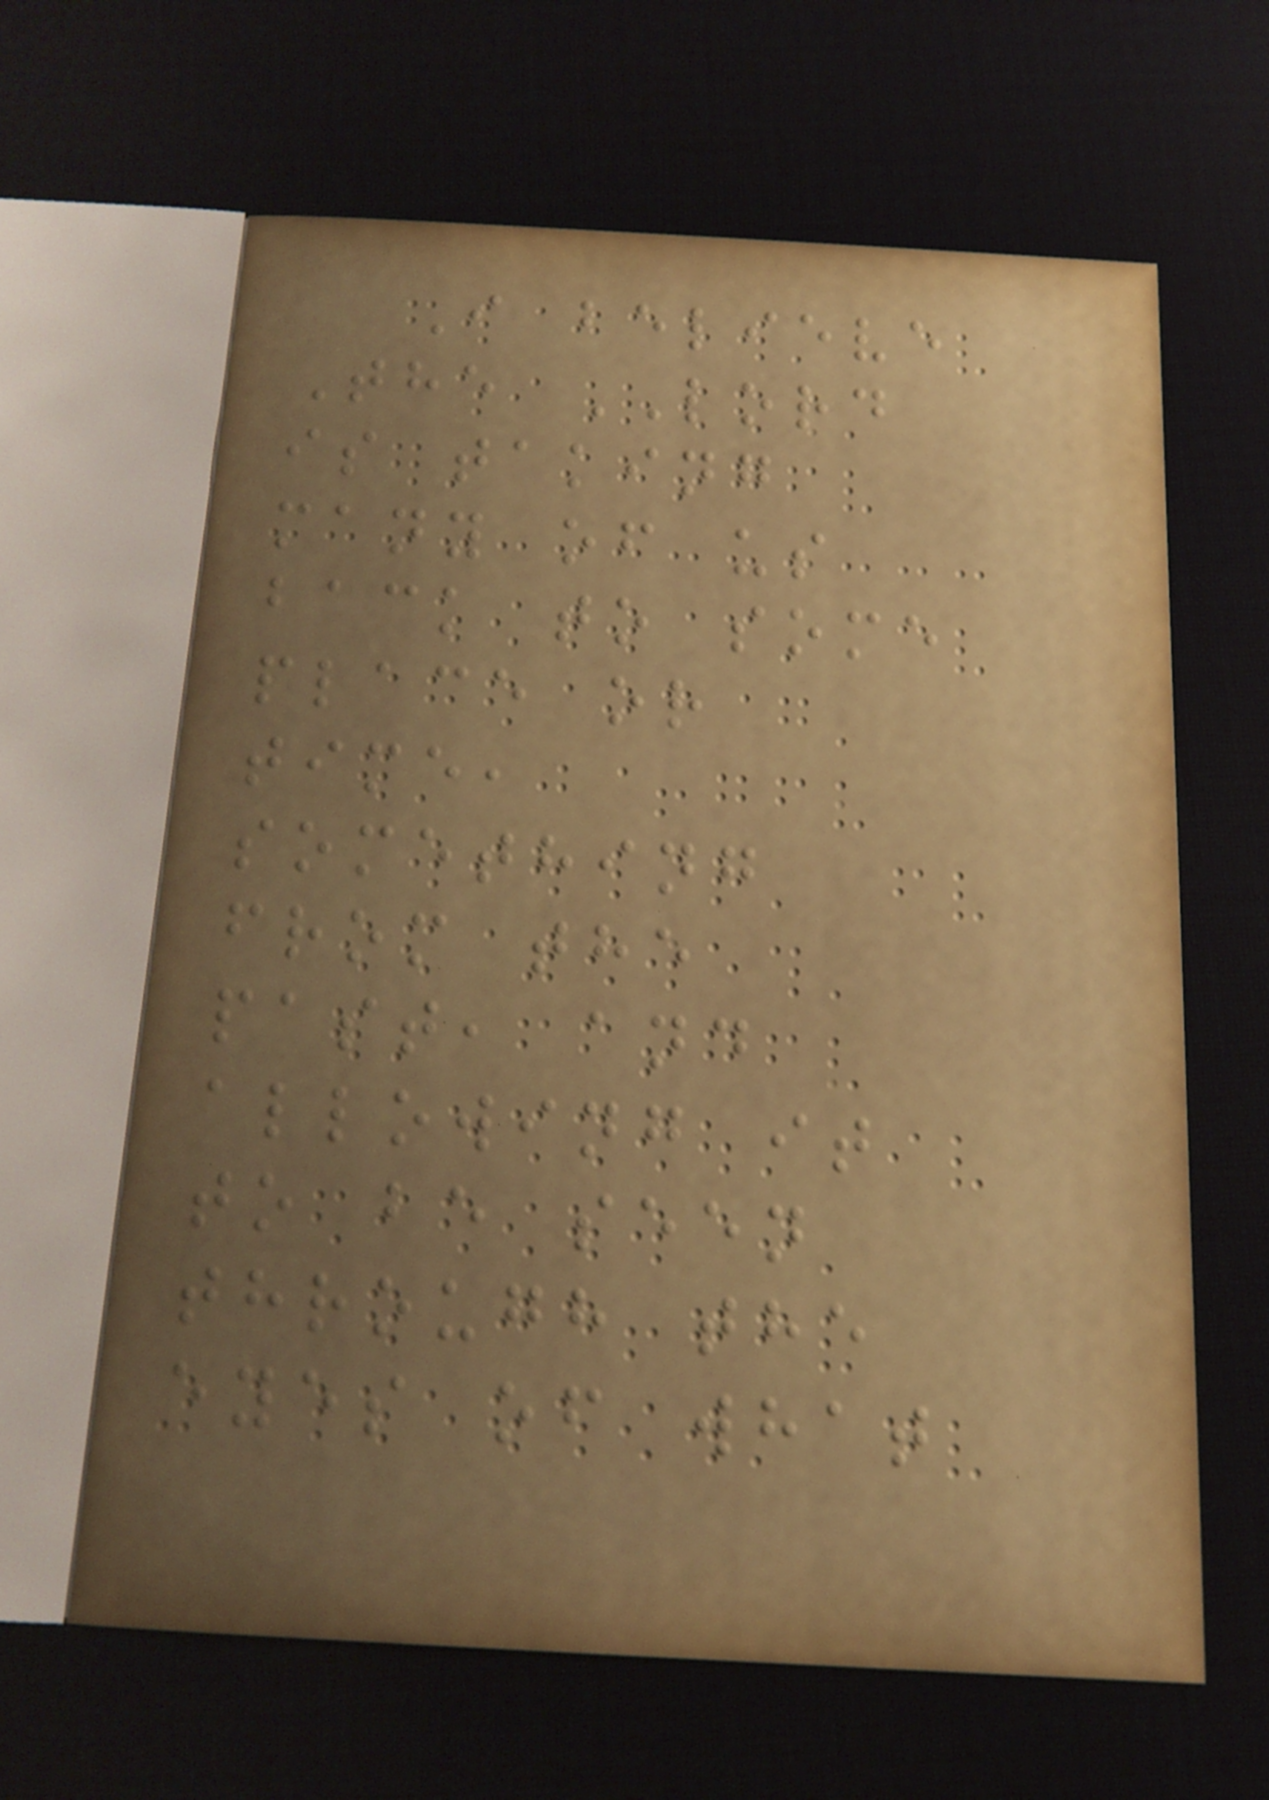I believe
The LORD
is taking
many of us
back to some
place or
time,
something
from the
past, and
allowing it
to be seen
through the
eyes of what
